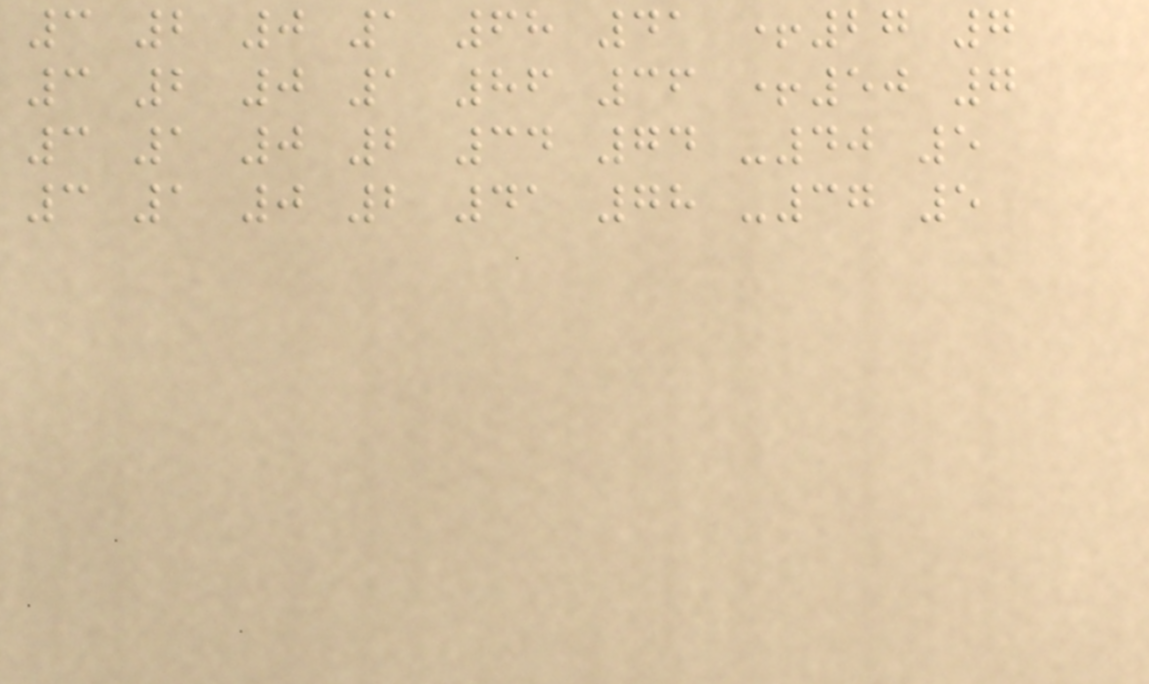3 2 0 1 68 41 +27 7
3 2 0 1 86 36 +50 7
3 1 0 2 34 74 -40 5
3 1 0 2 41 78 -37 5
